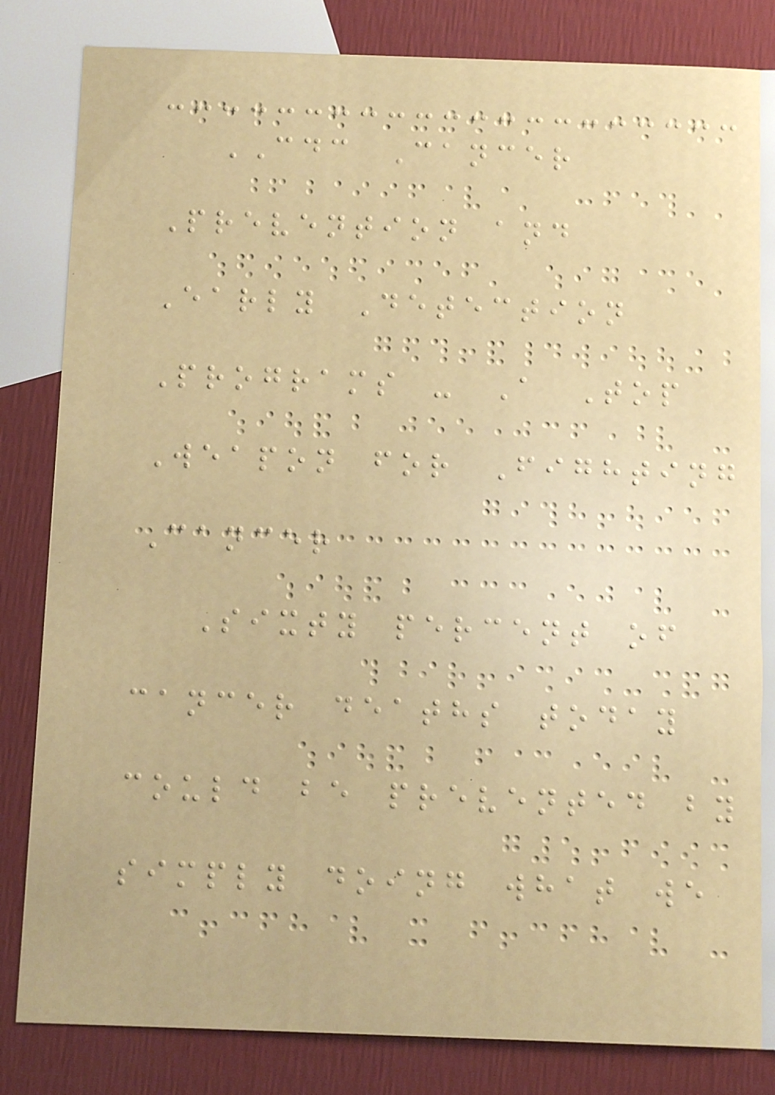CDC Cancer
Prevention and
Early Detection
Programs - A Top
Weapon for Fighting
Cancer
Sixty percent of
cancer deaths today
could be prevented by
simply doing what we
